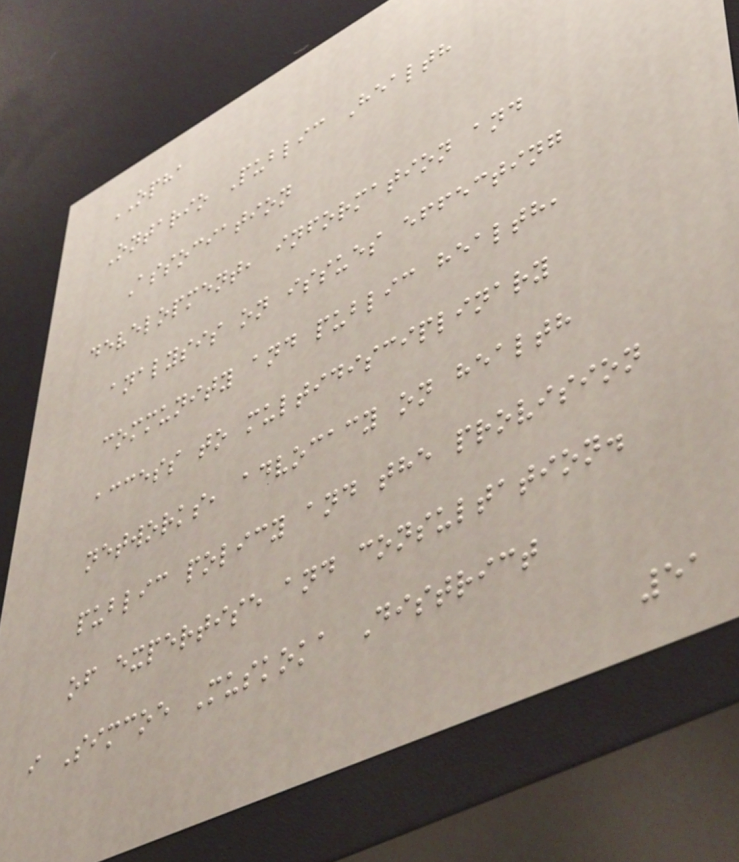OPHA
Ontario Public Health
Association
development, information and
analysis on issues effecting
community and public health,
access to multidisciplinary
networks, advocacy on health
public policy and the provision
of expertise and consultation.
i Simcoe Muskoka District
51
